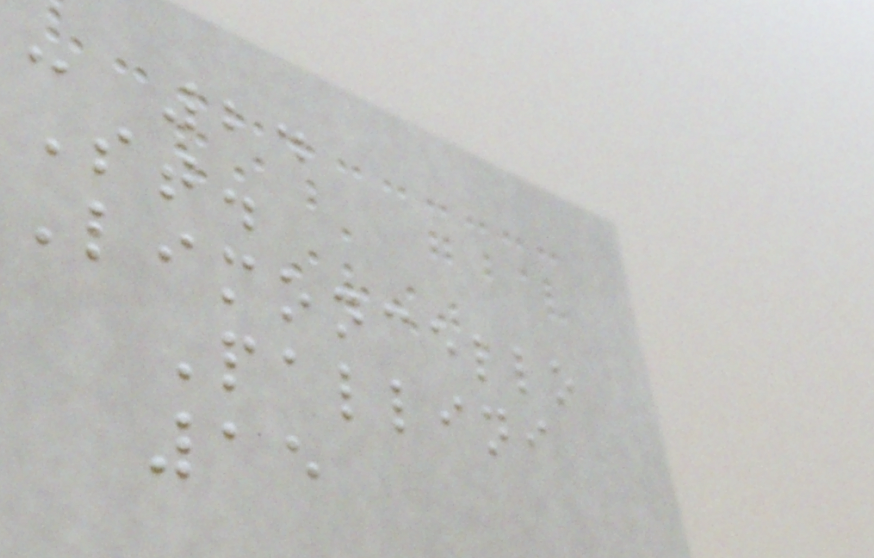- 24
St.
Limoncello
Pallini
15
